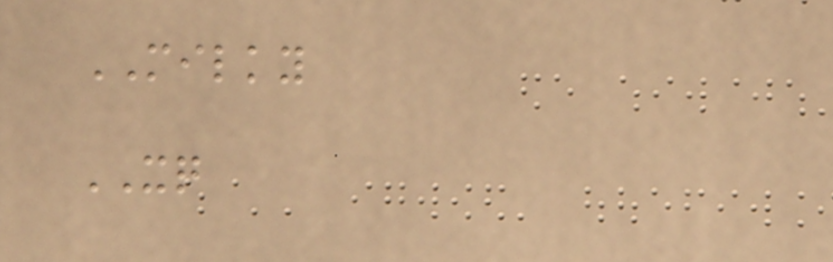MILKY
XQ
